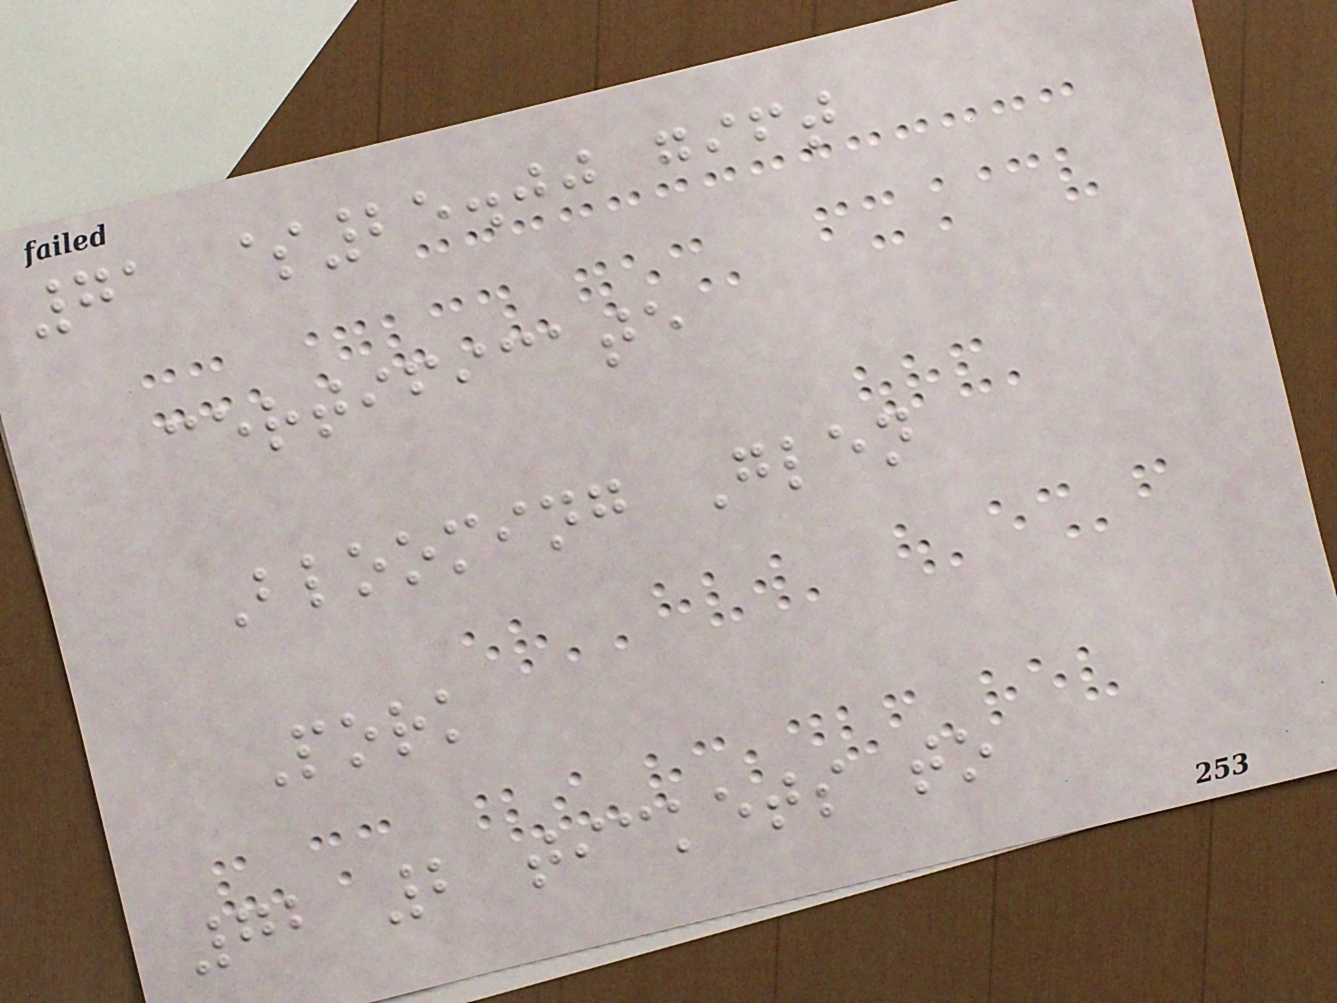71 $25.00 gift
certificate
Blooming Glen
Pork
72 2 tickets to
